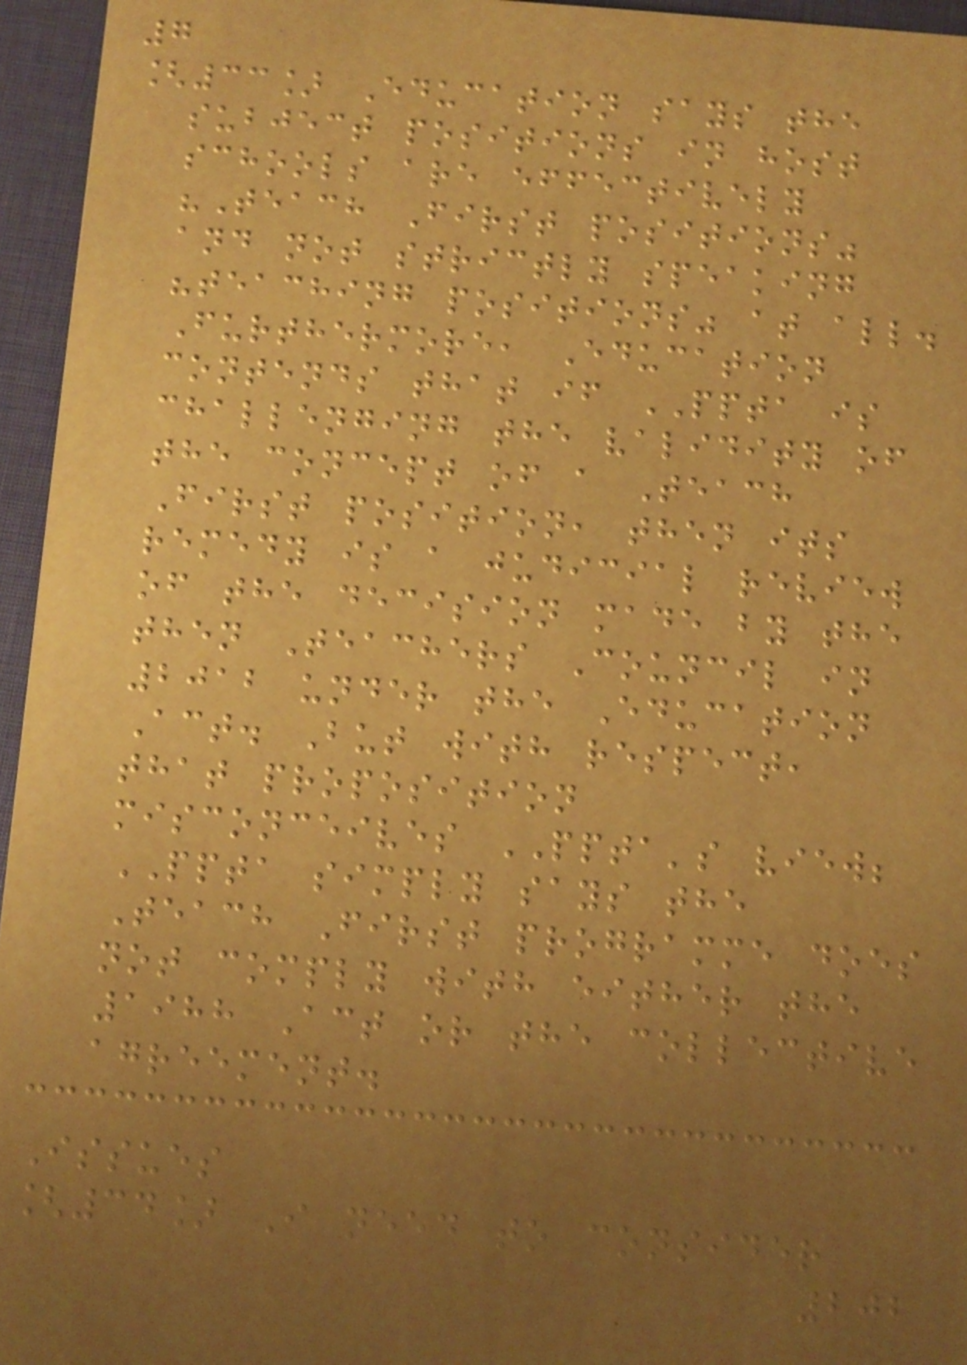7
[33] Education says the
subject positions in host
schools are effectively
"Teach First positions"
and not strictly speaking
"teaching positions" at all.
Furthermore, Education
contends that if PPTA is
challenging the validity of
the concept of a Teach
First position, then its
remedy is a judicial review
of the decision made by the
then Teachers Council in
2012 under the Education
Act. But with respect,
that proposition
misconceives PPTA's view;
PPTA simply says the
Teach First programme does
not comply with either the
1988 Act or the collective
agreement.
Issues
[34] I need to consider
202
